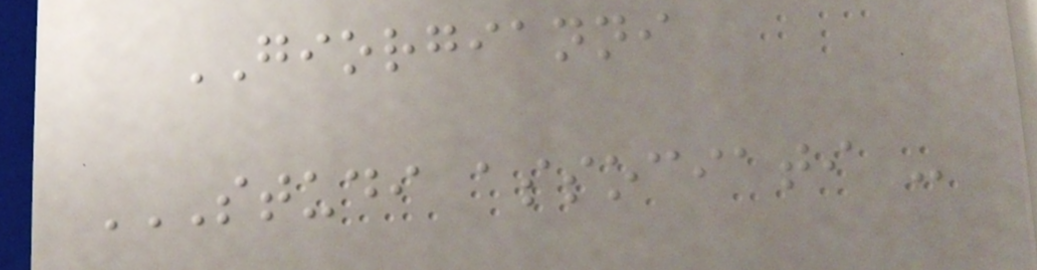GIORGIANNI
STUDI ASSOCIATI -
